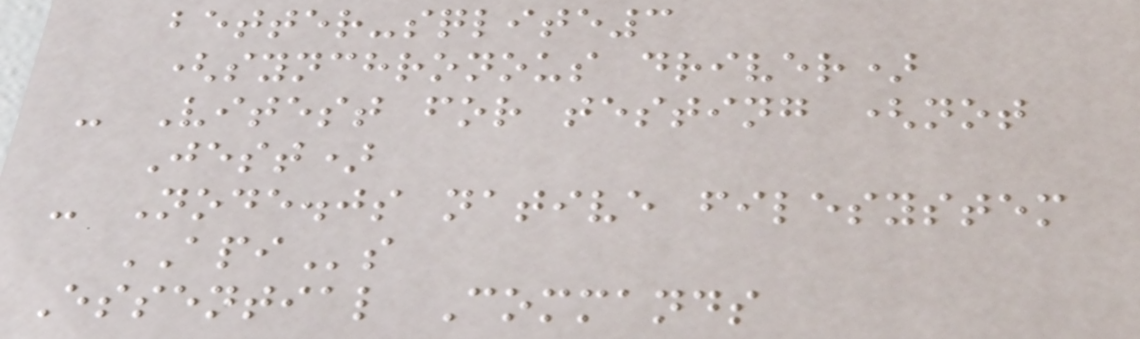better-sqlite3
(synchronous driver)
- Vitest for testing (not
Jest)
- Node.js native filesystem
APIs
Essential Commands
